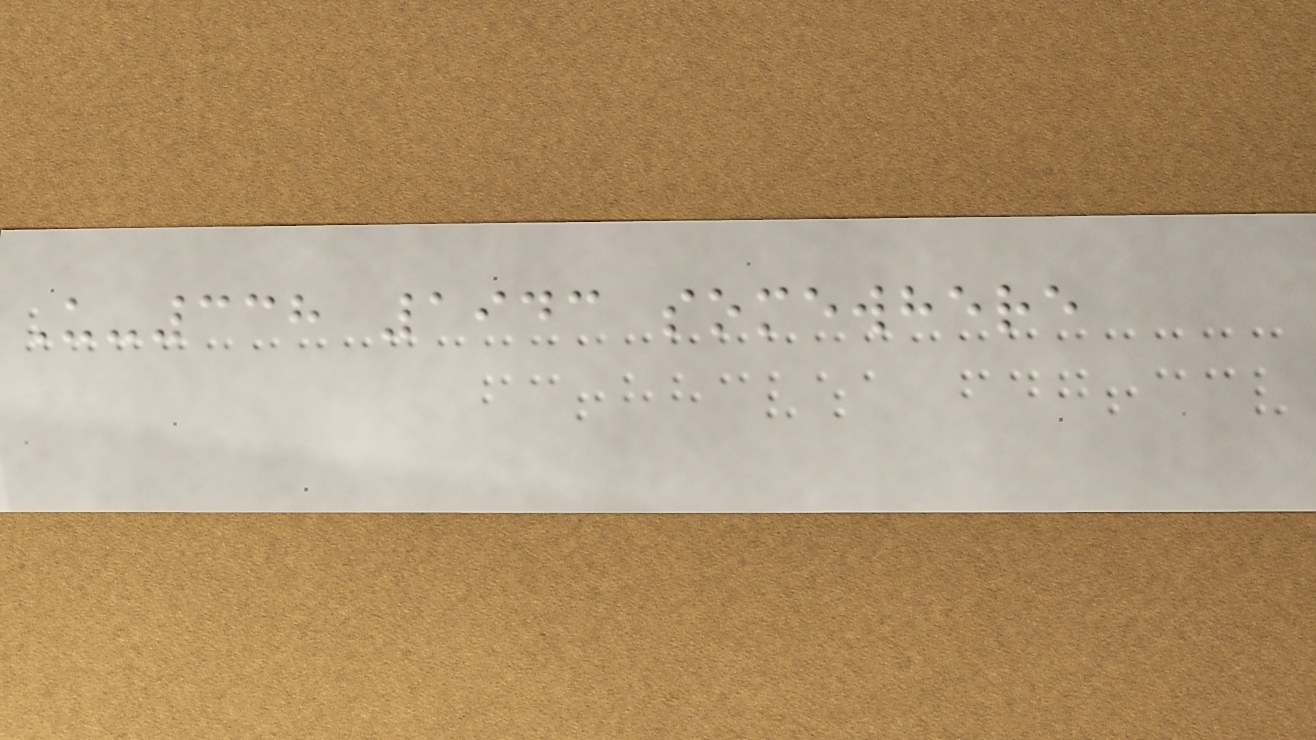U-338 1943 somewhere
